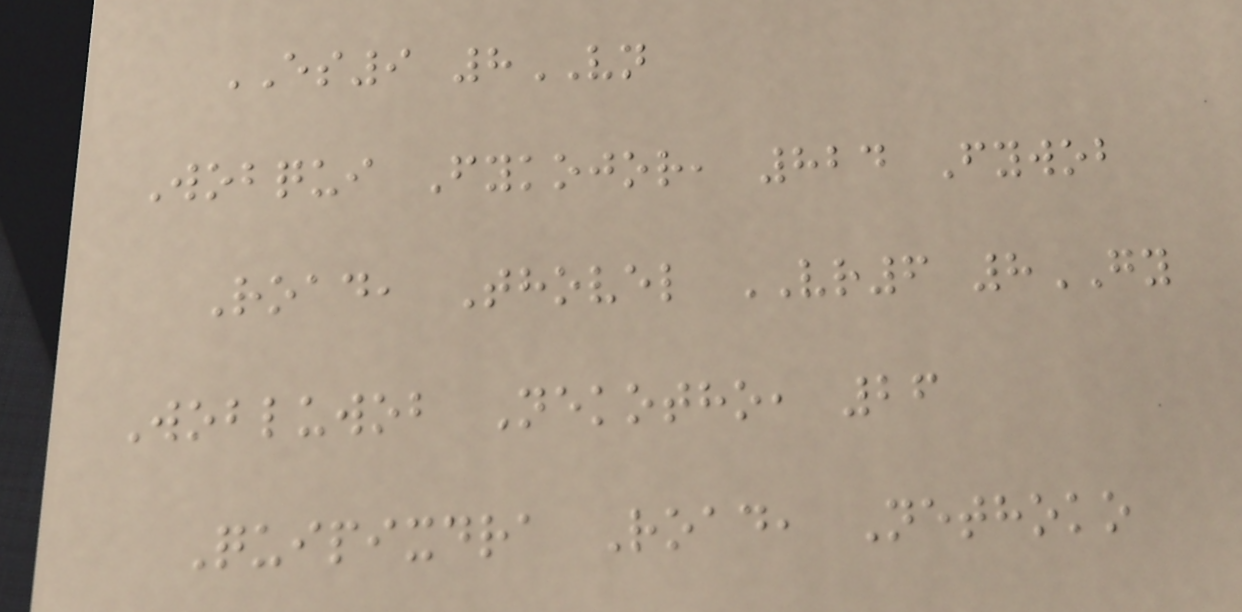ES9 8VN
Wobqui Fykojor, 824 Fywob
Road, Thovel VR6 8GY
Wobluwob Nekotho, 26
Quipixdra Road, Nethoko
